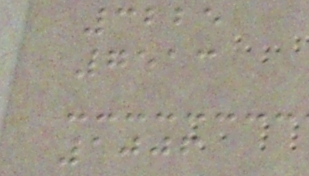3225
7513
1006
